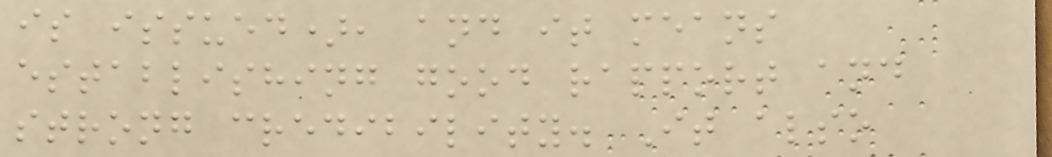is issued), and it means
establishing good rapport and
strong credibility. It also
